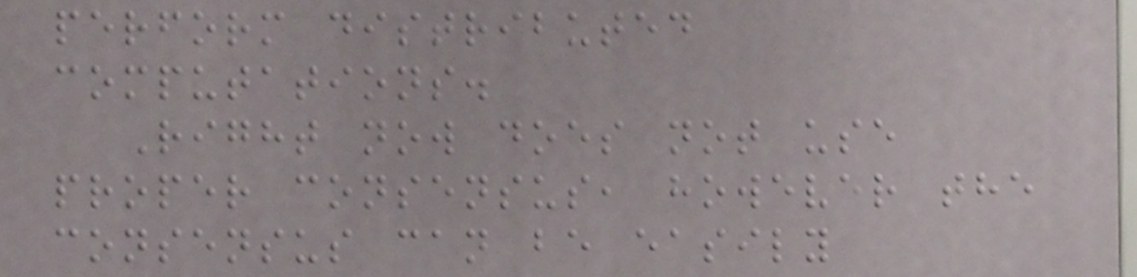perform distributed
computations.
Right now does not use
proper consensus, however the
consensus can be easily
